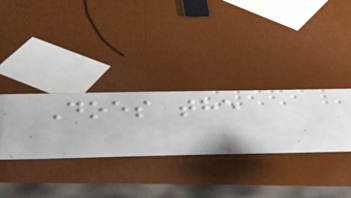Does the
